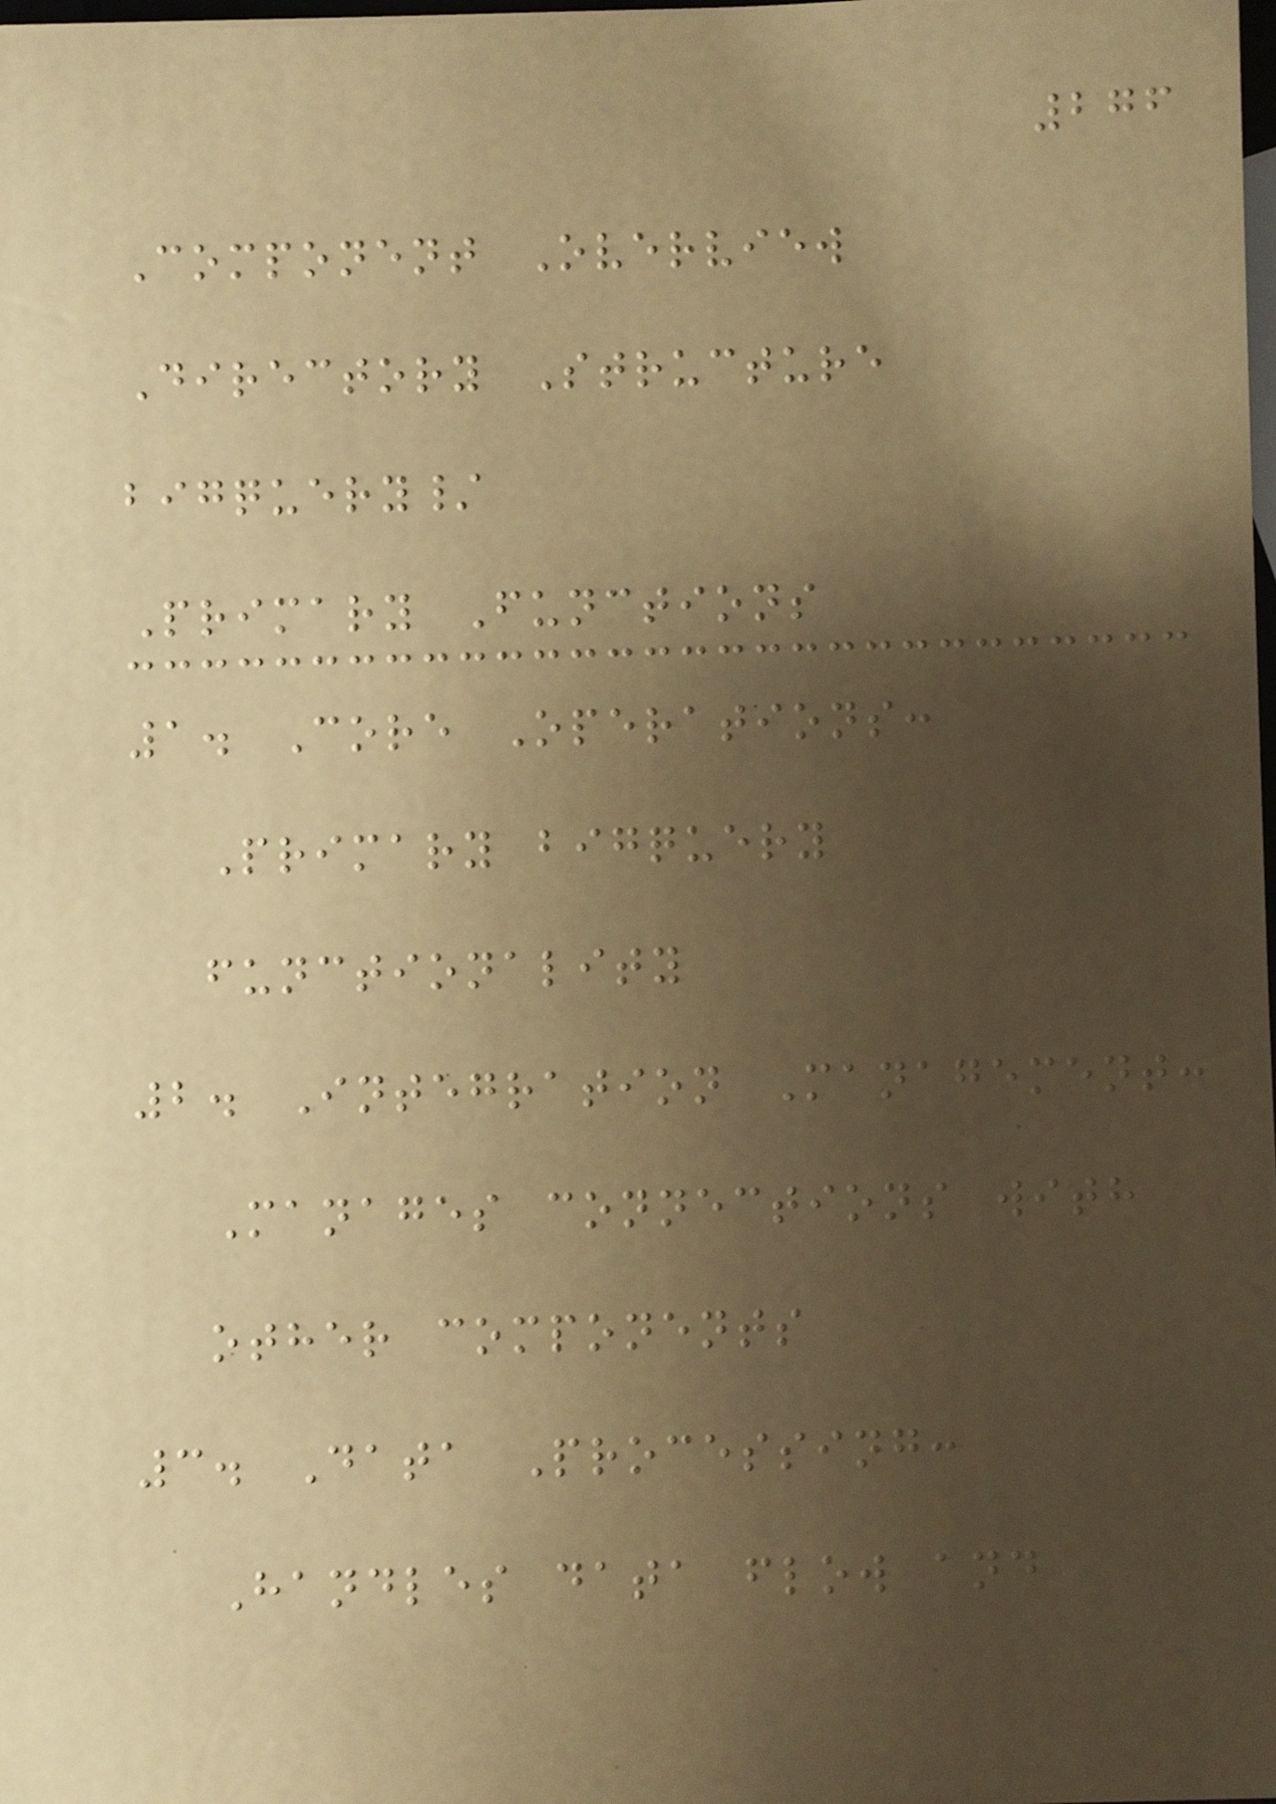276
Component Overview
Directory Structure
bigquery/
Primary Functions
1. Core Operations:
Primary bigquery
functionality
2. Integration Management:
Manages connections with
other components
3. Data Processing:
Handles data flow and
